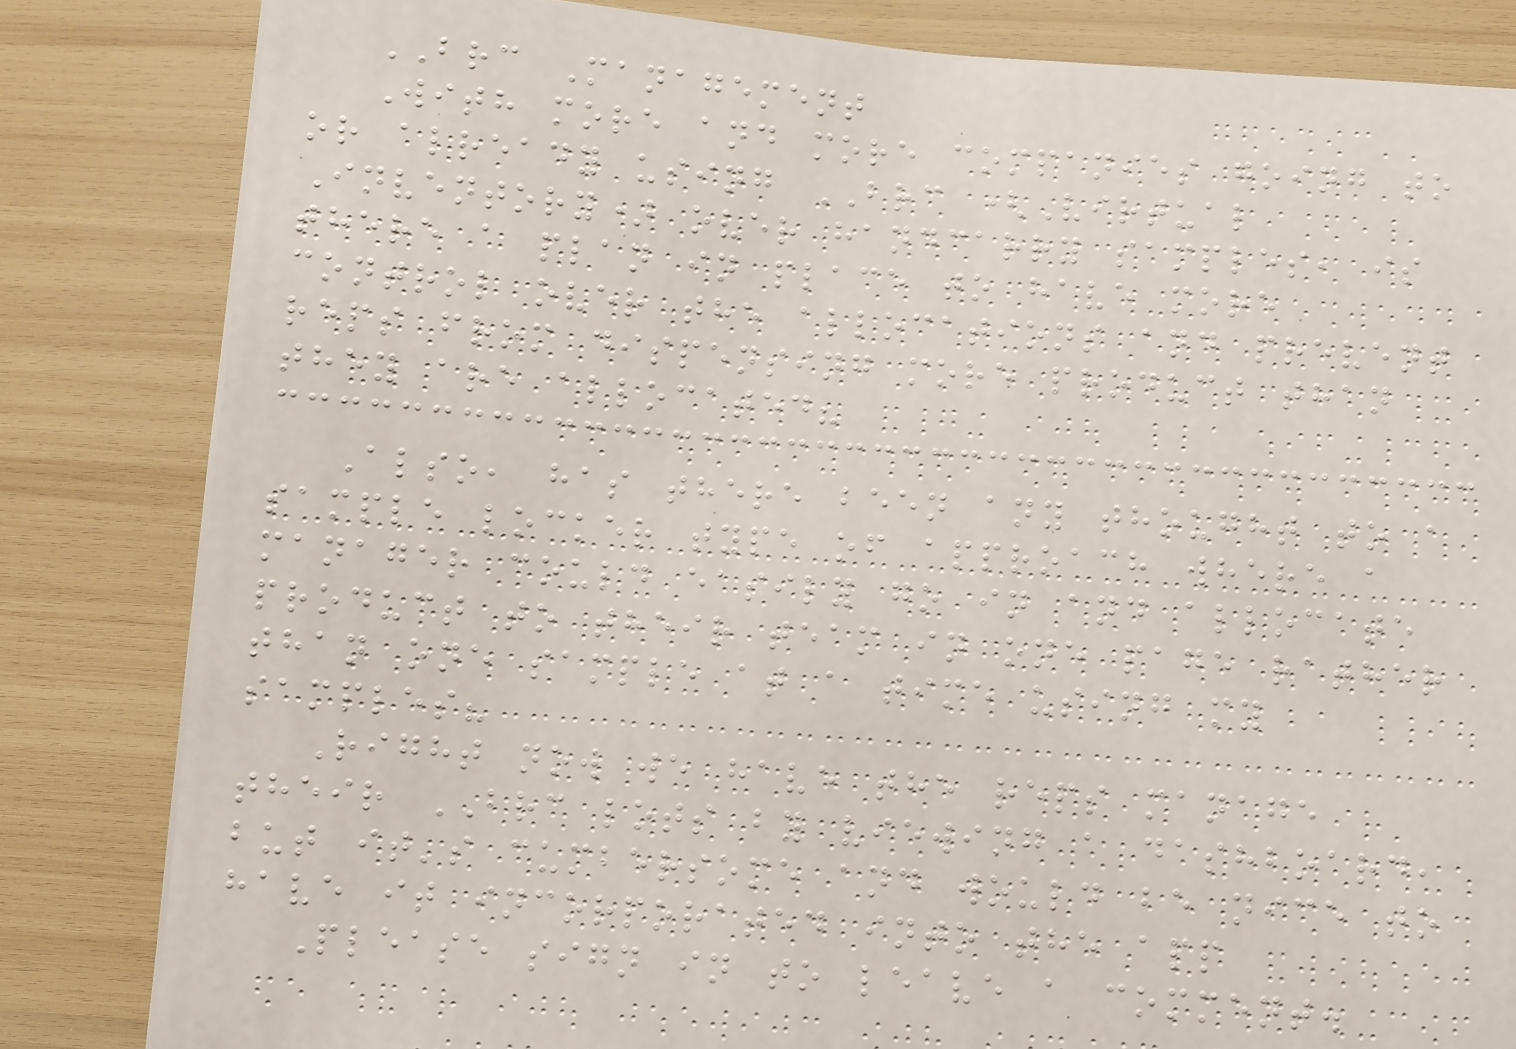BRC Management
With more and more companies going to
or already using BRC (Virtual
Inventory) over handcarry samples, is
there a plan in place to have more
control over the allocations and prevent
reps from dispensing more product than
they are allocated?
Also, has there been any thought to a
sample locker type of approach where a
manager could easily go in and allocate
product to their team in one page rather
than one sample at a time using my
samples?
Right now we have the reps manage
their BRC lots by viewing a dashboard,
but it's cumbersome and would be nice to
have it incorporated into the app
Please sign in to leave a comment.
